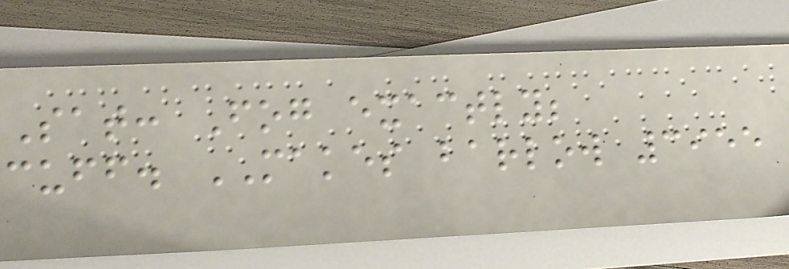Sat: Fog exactly;
cuff. MAKES barlow 3955
